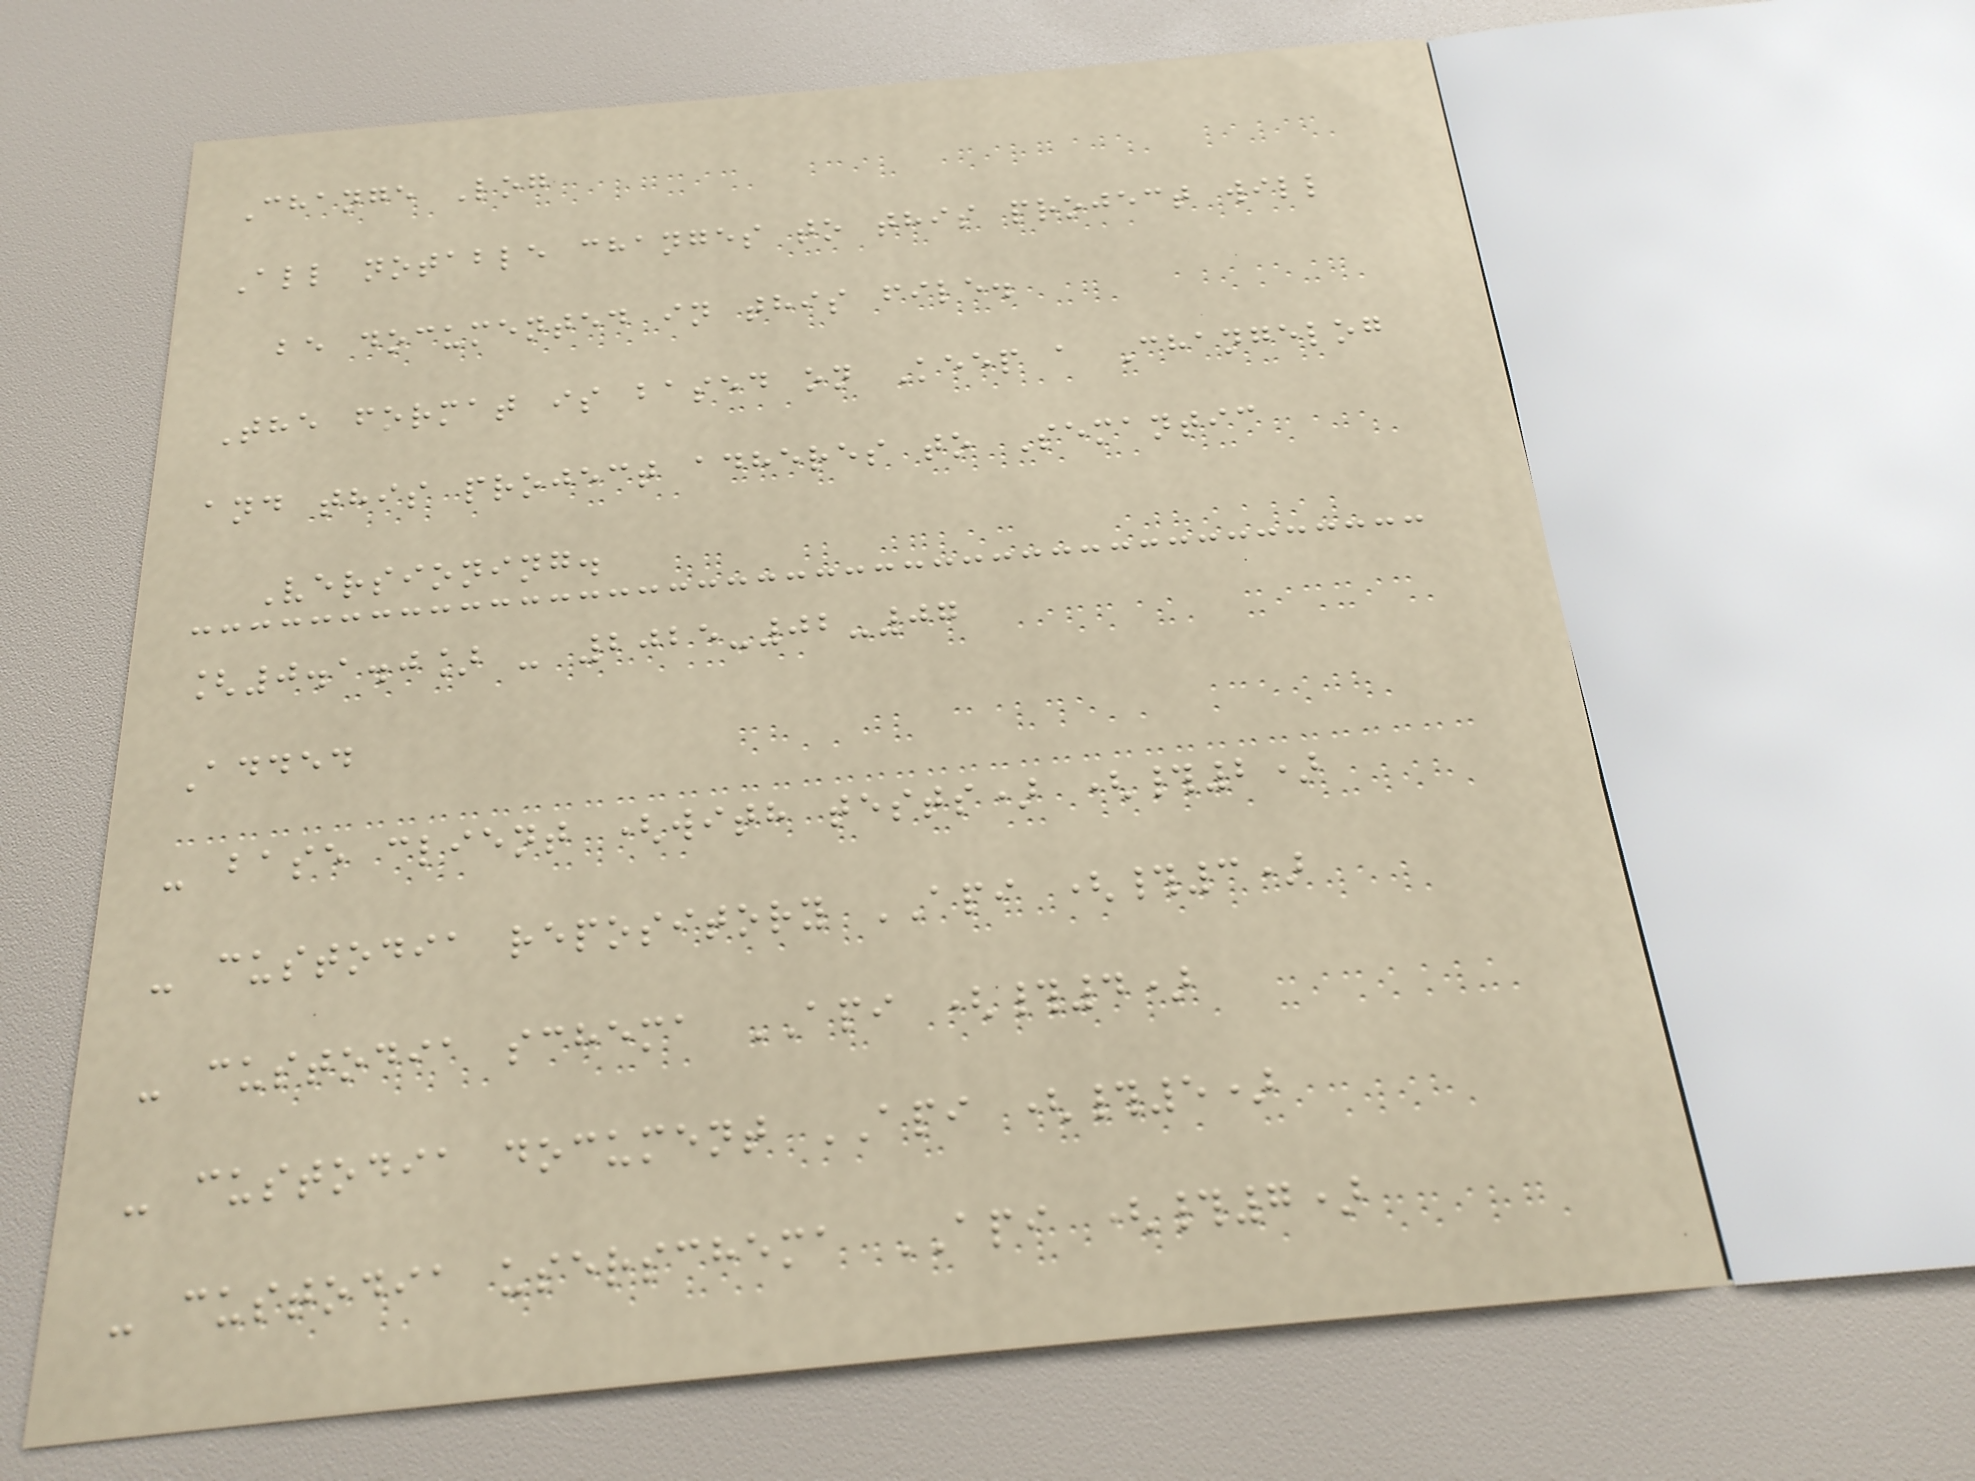Change Log
All notable changes to this project will
be documented in this file.
The format is based on Keep a Changelog
and this project adheres to Semantic
Versioning.
[0.1.0] - 2025-02-07
Added
- base client (with tests) (#2)
- custodia repository API (#3)
- custodia schema API (#4)
- custodia document API (#5)
- custodia userschema API (#7)
